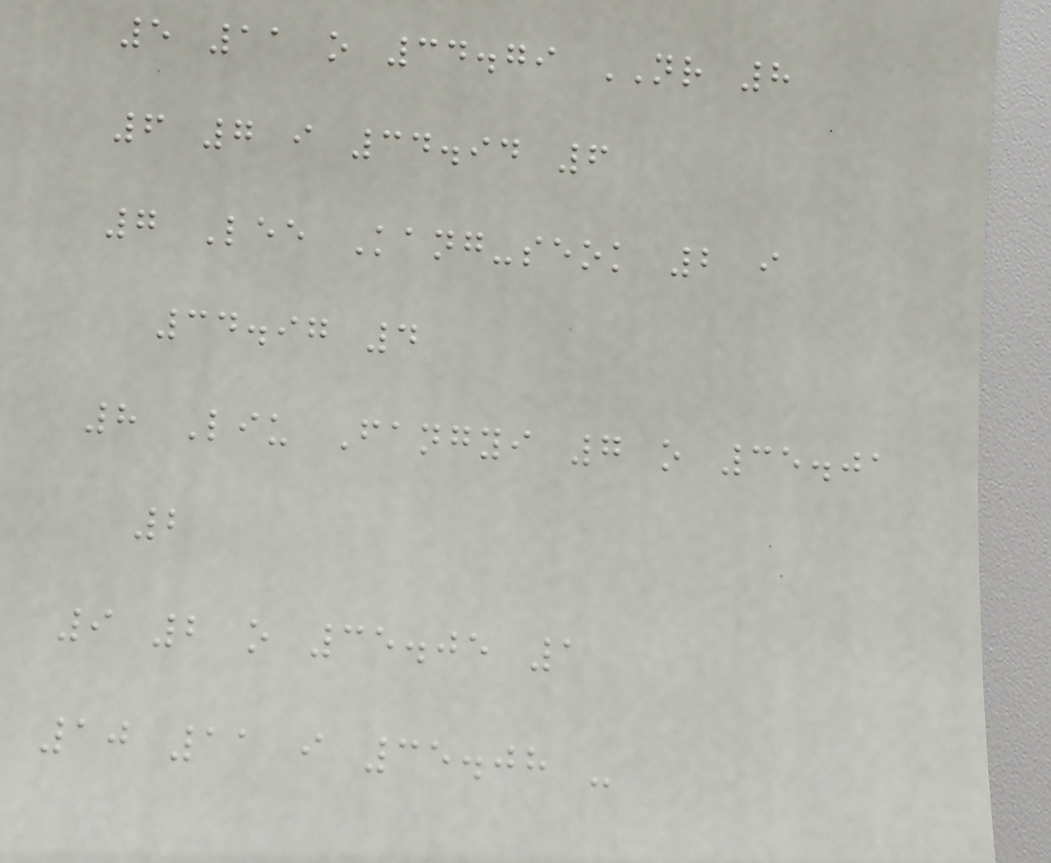5 11 o 34.79 NR 8
6 7 i 34.94 6
7 Lee Kang-seok 2 i
34.97 4
8 Liu Fangyi 7 o 35.01
2
9 2 o 35.05 1
10 11 i 35.08 -
